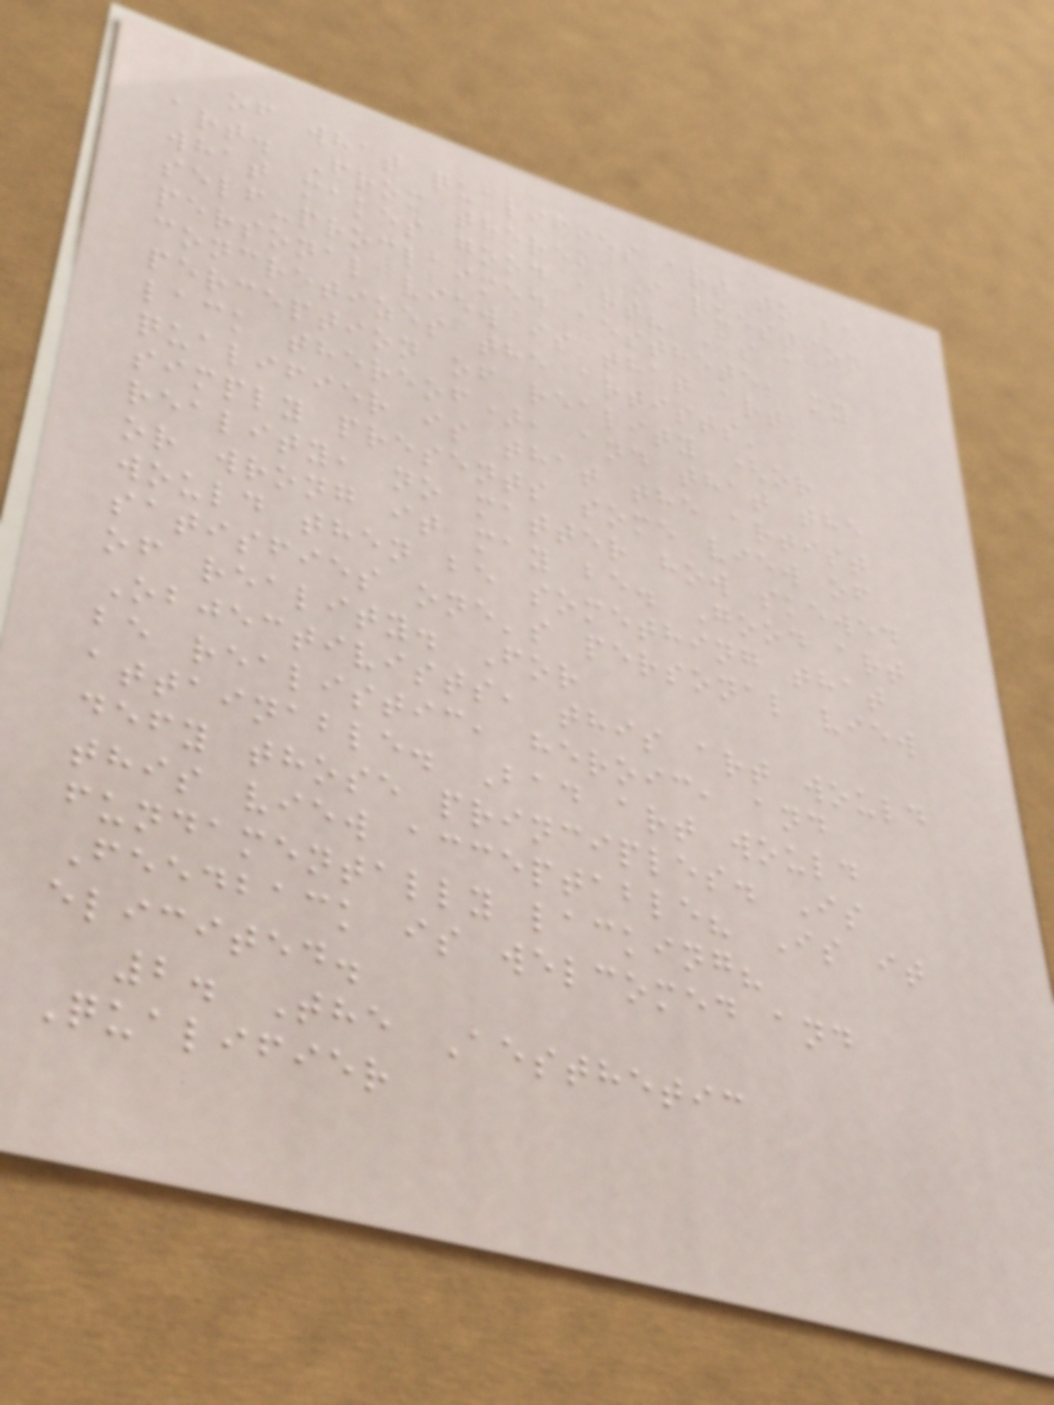of what qualifies art to be
art. From there, I question
what makes good art? As a
self-proclaimed aesthete, my
personal view is that art
concretizes the artists'
perception of reality (or
lack thereof), and that the
qualifier is that the artist
simply presents some view of
reality, no matter how skewed
or wrong it may be. Good art
would then be something that
satisfies one's personal view
of reality. For
Objectivists, this art would
be realistic, heroic, and
attainable. Bad art would
defy those principles. Is
this view acceptable? Is it
fundamentally lacking?
Feedback is welcomed and
elicited.
2. The Aesthetic
Qualifier
